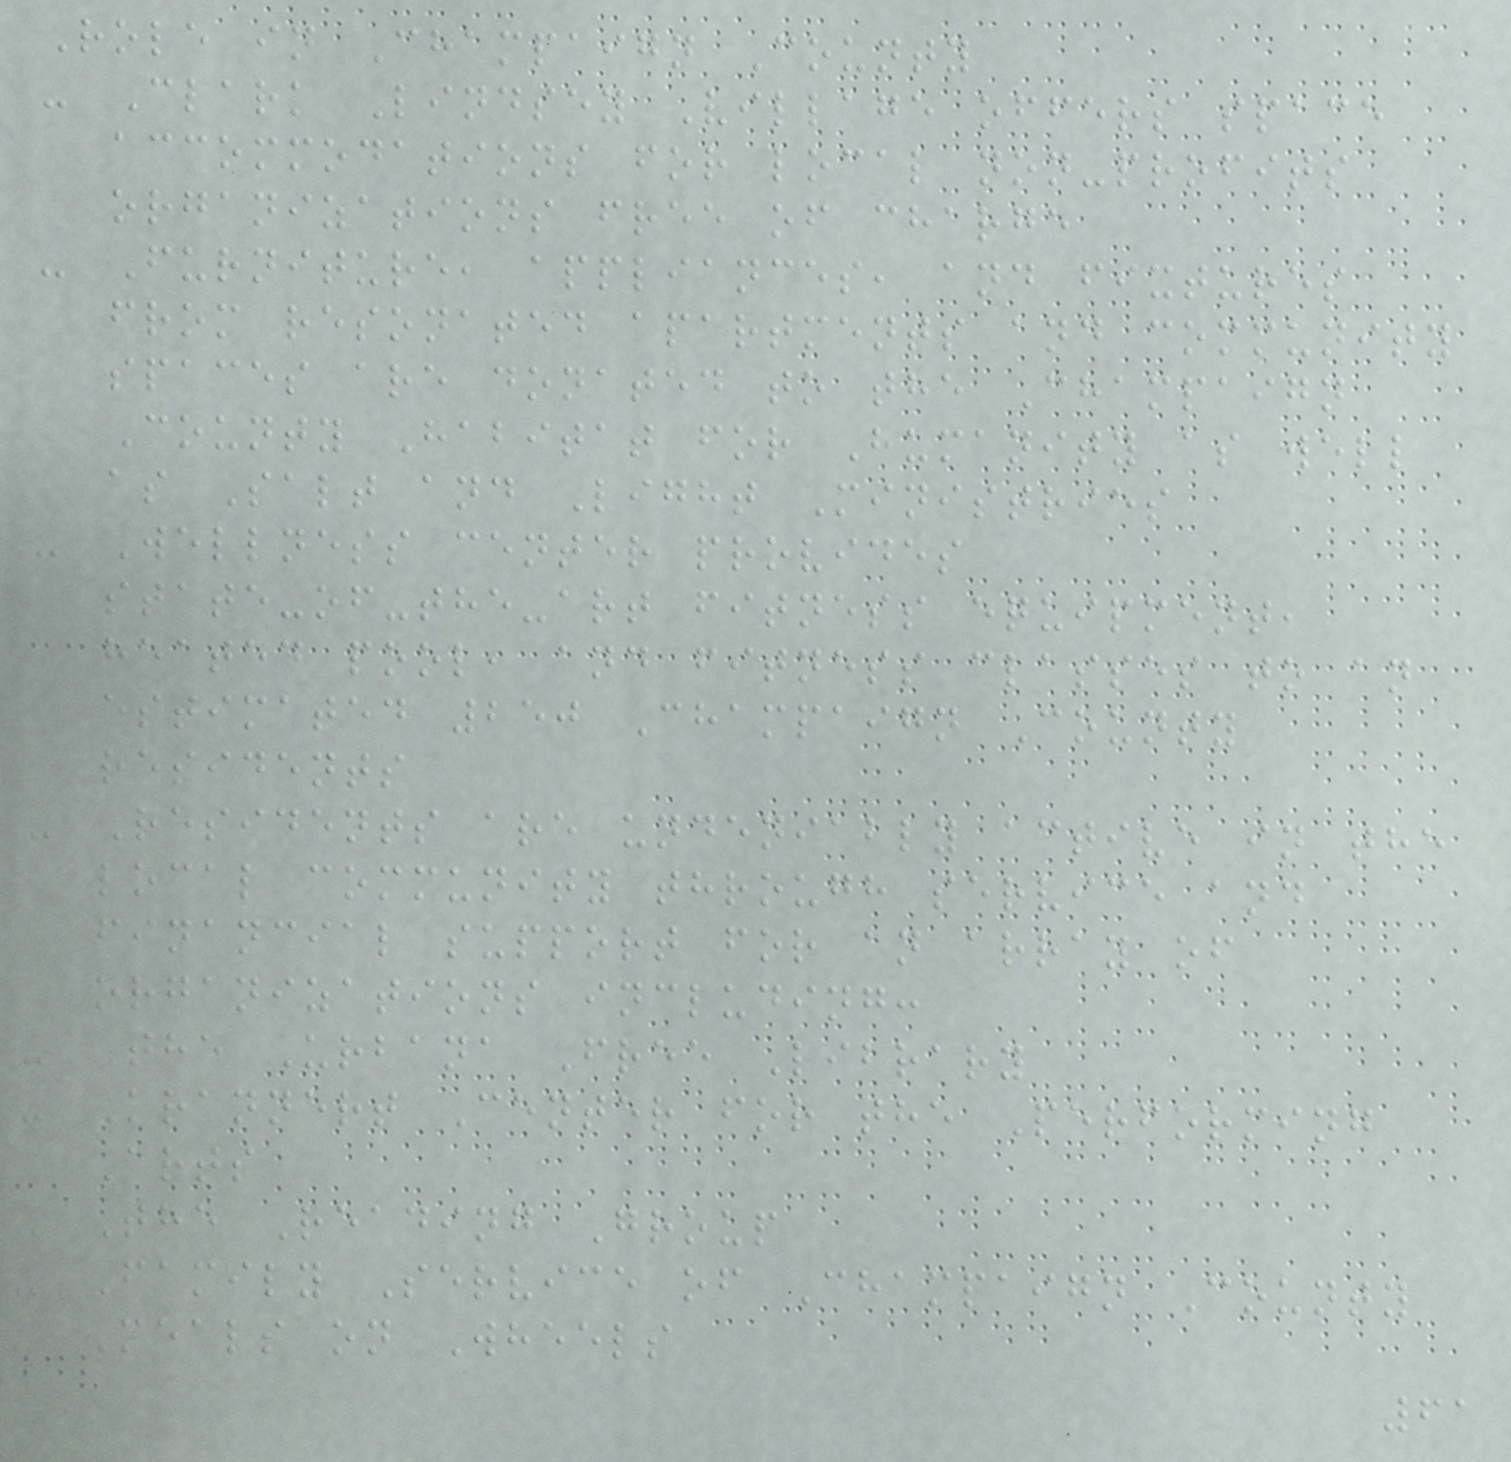Role in Champaign County
- Clark Lindsey Village offers space
accommodations for local non-profits
organizations free of charge
- Furniture, appliances, and fixtures
from resonated apartments and community
spaces are donated to the Champaign
County Habitat for Humanity as well
as Salt and Light Ministries
- Wellness center provides
state-of-the-art fitness equipment,
heated pool, and fitness classes to an
estimated 250 Champaign County
residents
- Residents are undeniably active in the
local community through service and
financial support for an array of
organizations including:
- The Urbana Free Library
- Krannert Center for the Performing
Arts
- The Reading Group
- Family Service of Champaign County
- Meals on Wheels
61
